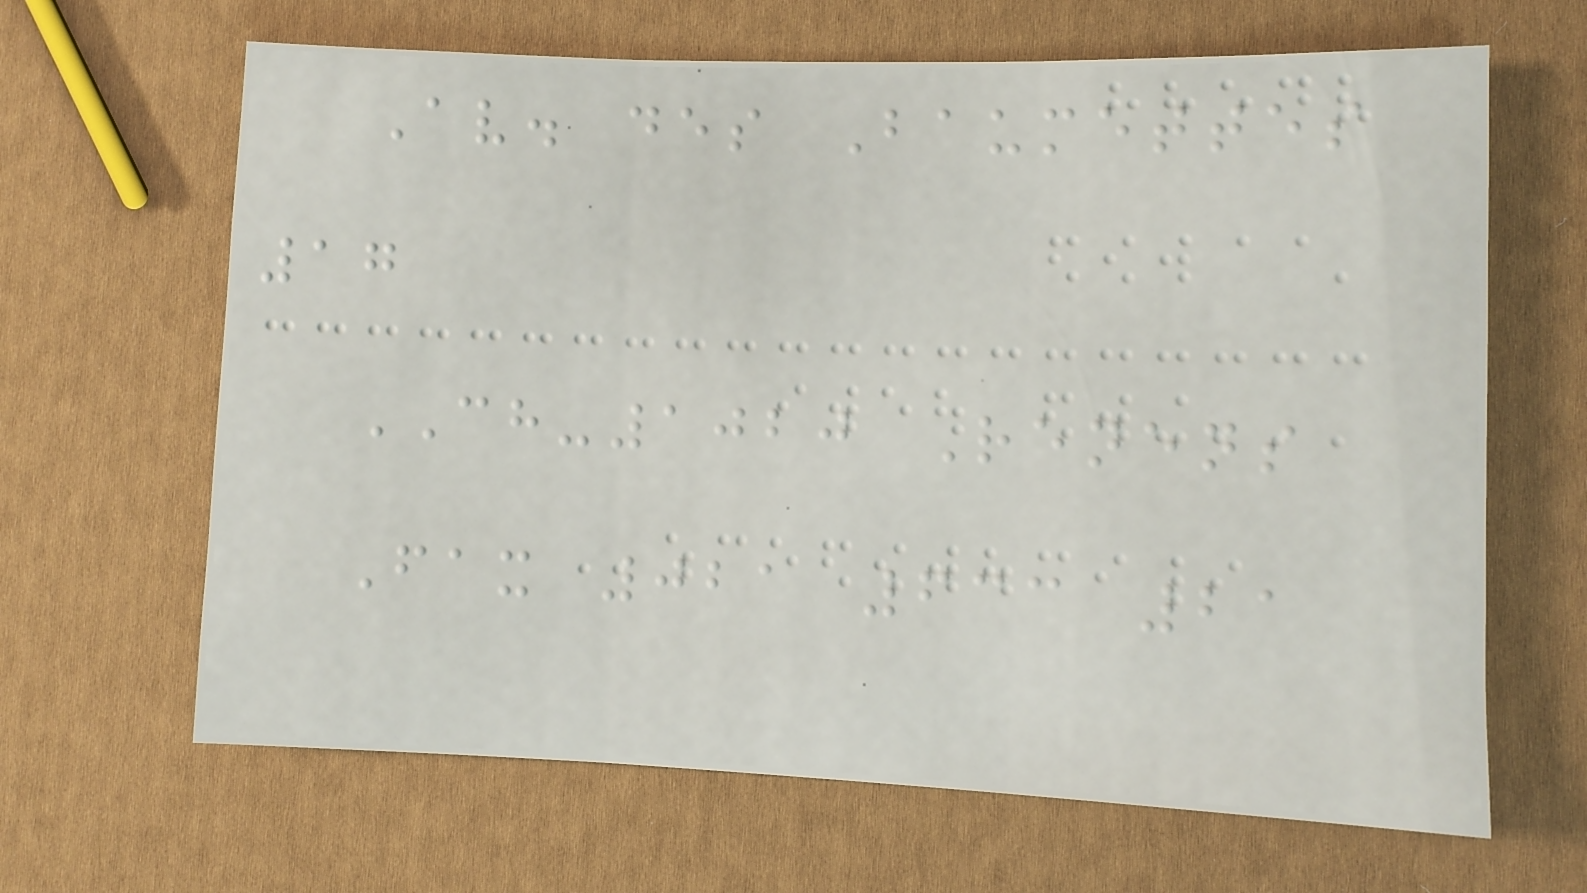Av. des Baumettes
17
CH-1020 Renens
Fax 021 633 21
